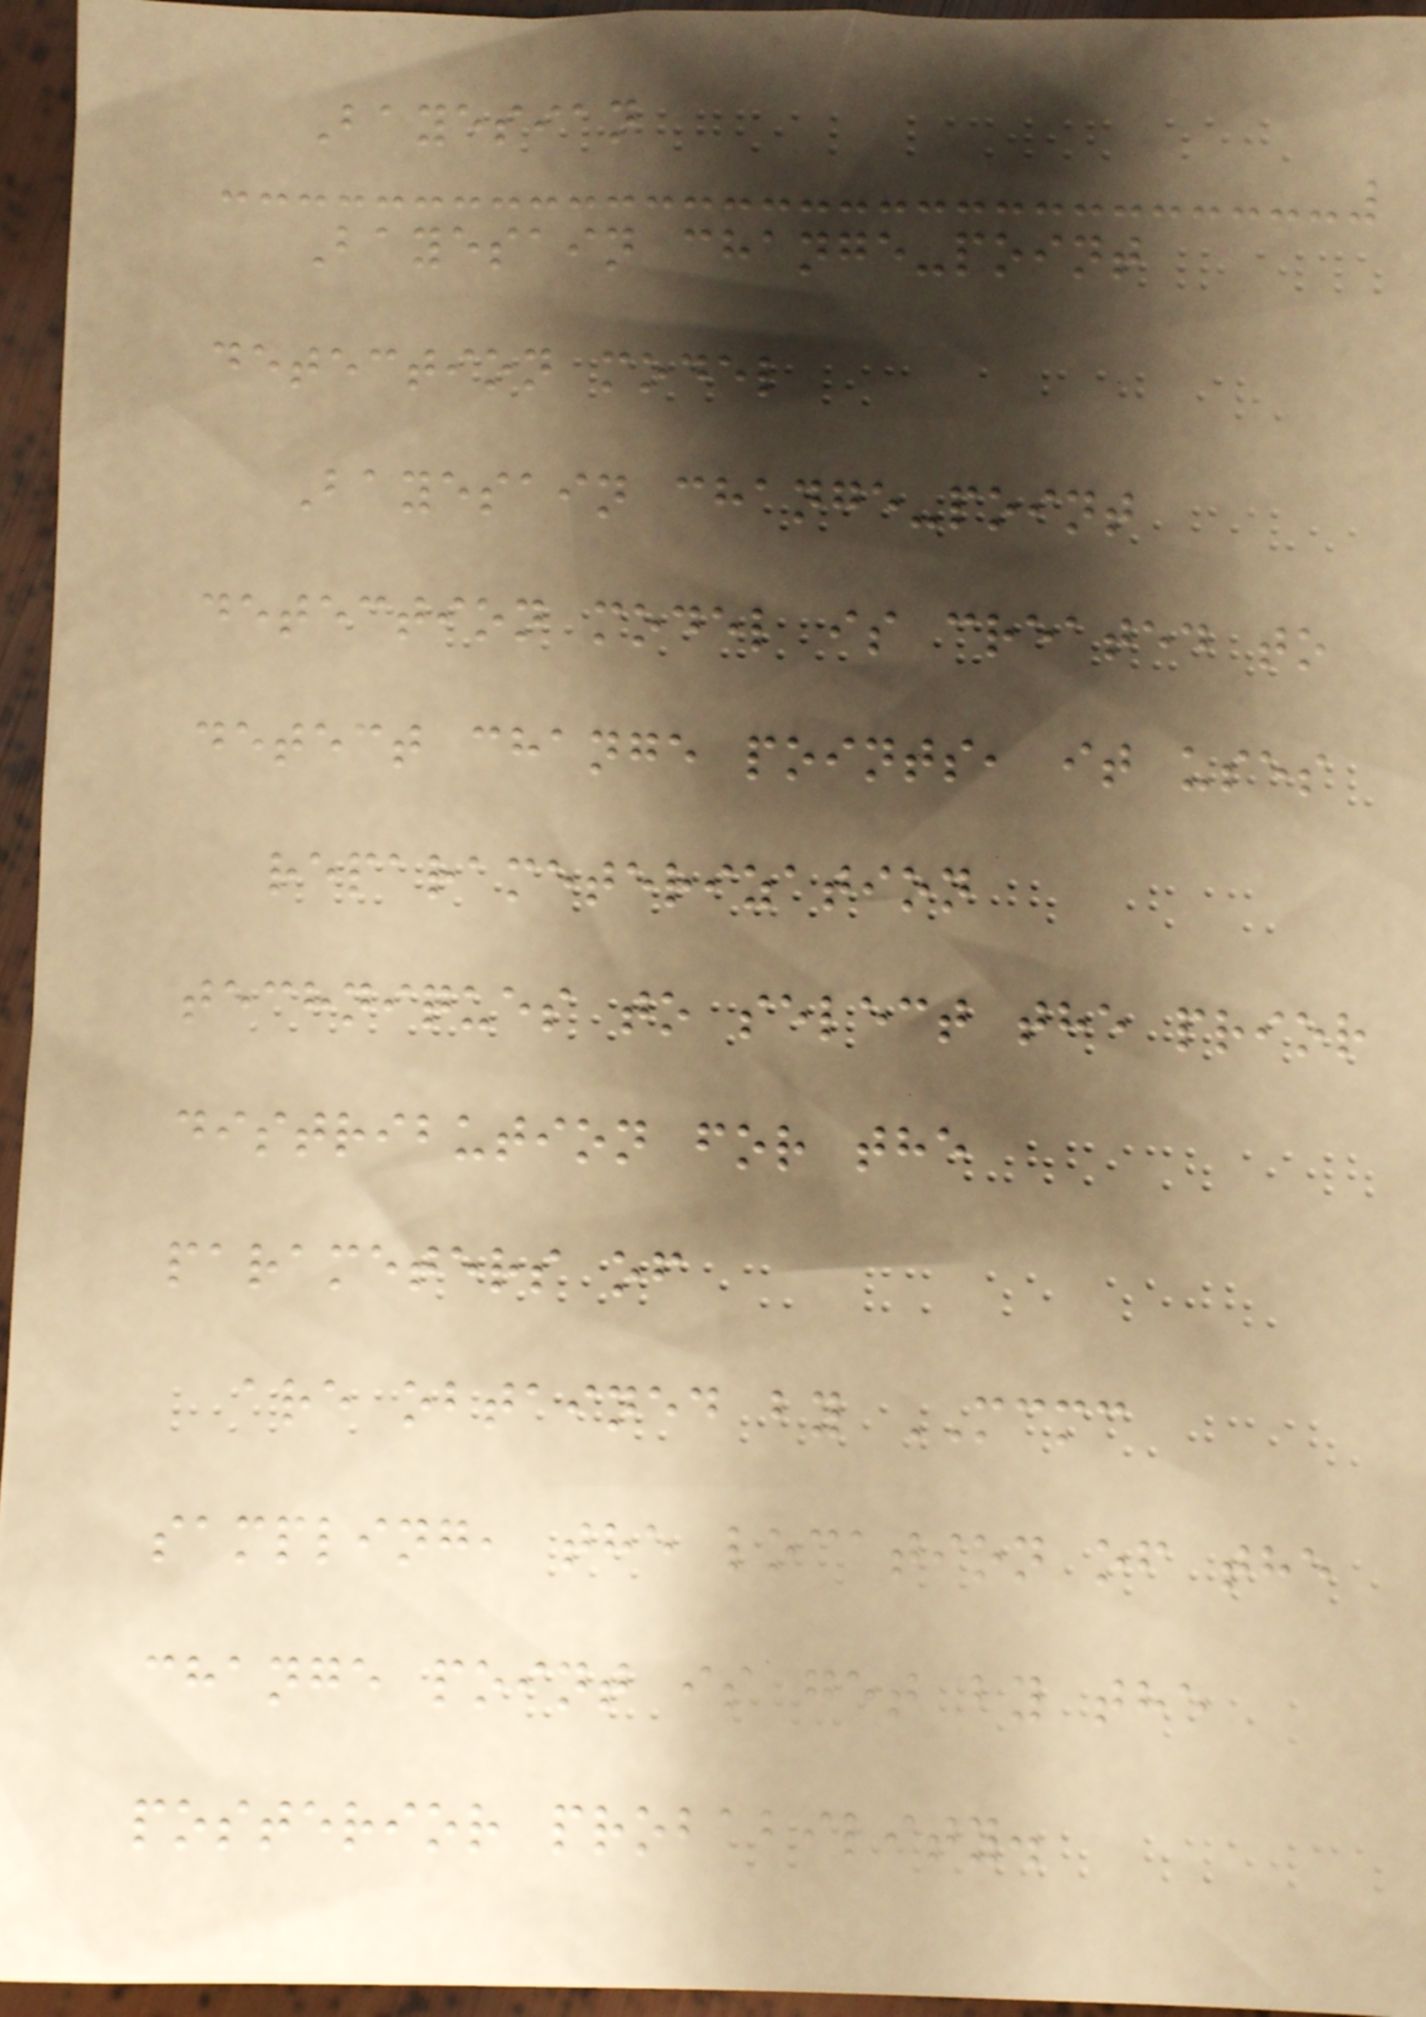Bayesian
Bayesain change-point
detection model
Bayesain change-point
detection model is created to
detect change points, it uses
reparameterization
techniques to select the prior
distribution for the
parameters of
are obtained by MCMC
sampling, the location of the
change point is get by the
posterior probability.
